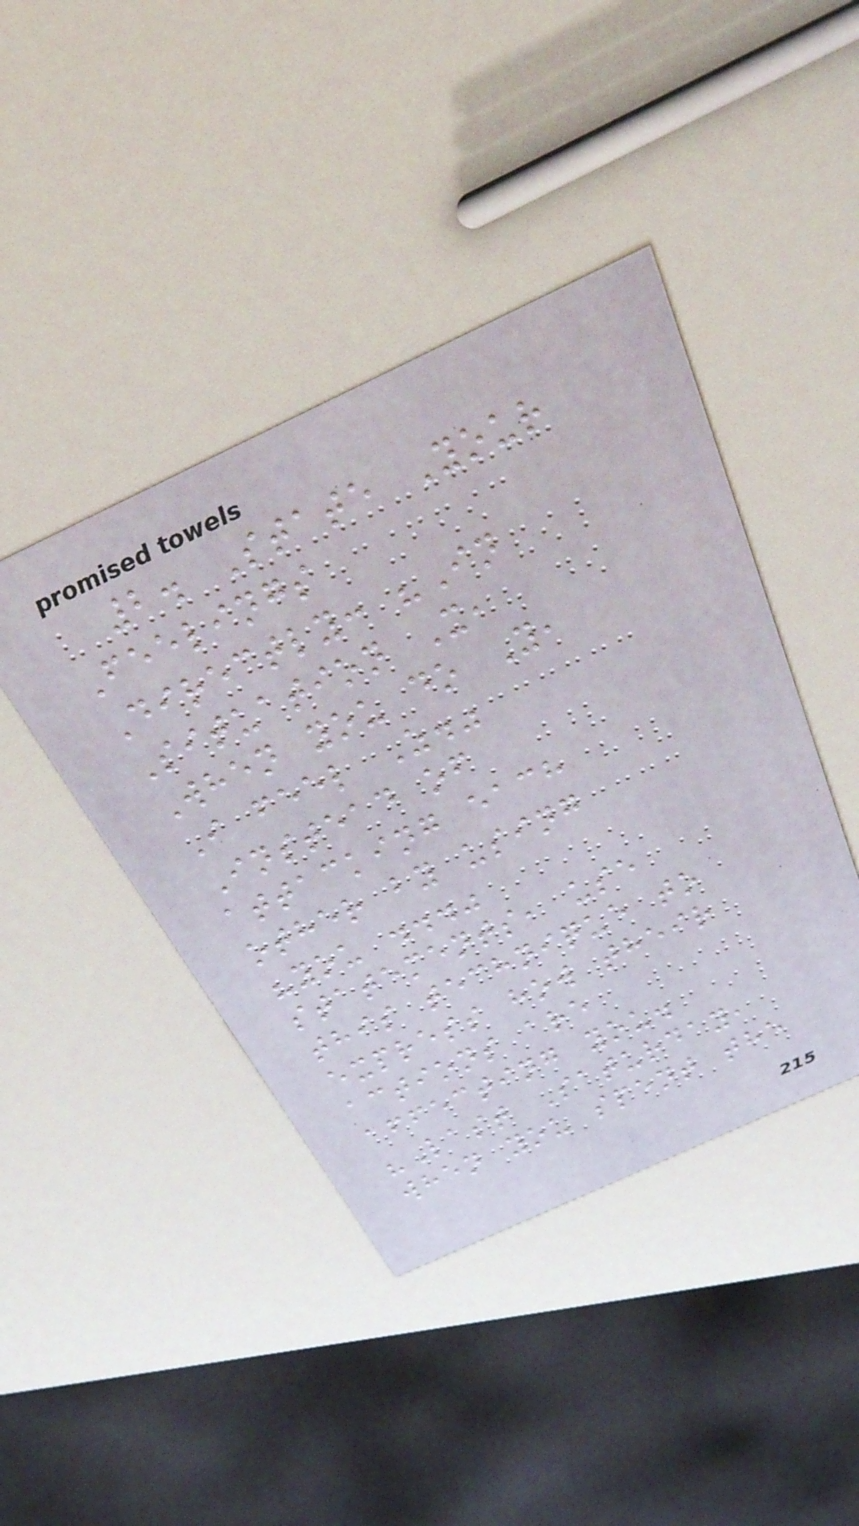2. State Your
Feelings
Directly: "In
Situation X,
When you do Y,
I feel Z."
Instead of
attacking each
other by using
"you ..."
statements, use
this technique to
express how their
actions are
affecting you.
"Last Saturday,
when you spent the
